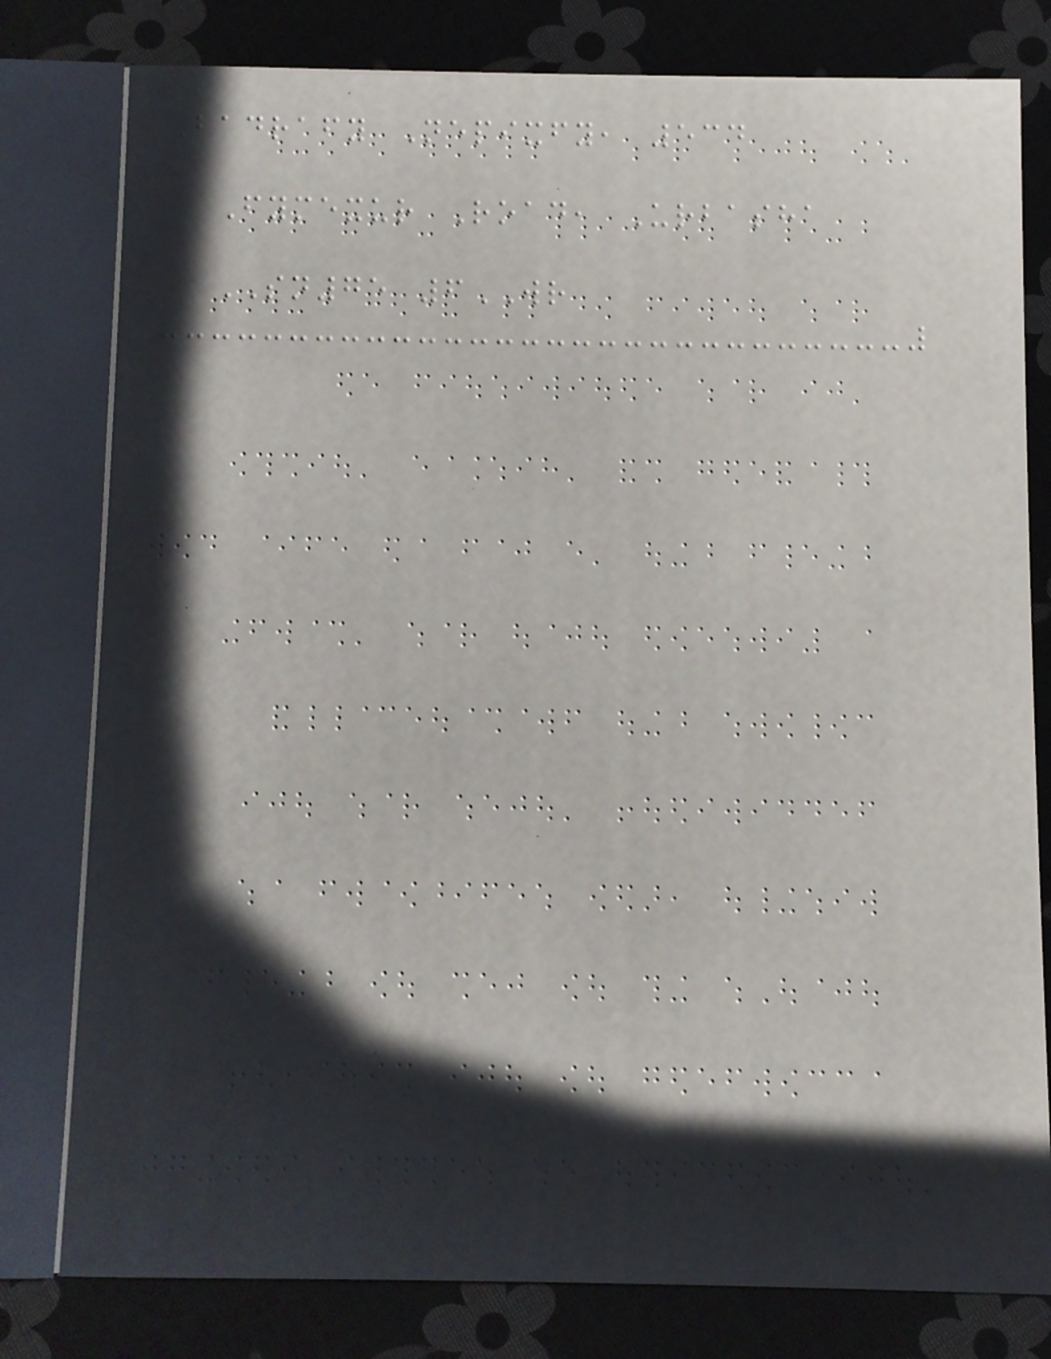Badrafy Nepixfy, 534
Fymexur Road, Urbasha
SN75 6WR
